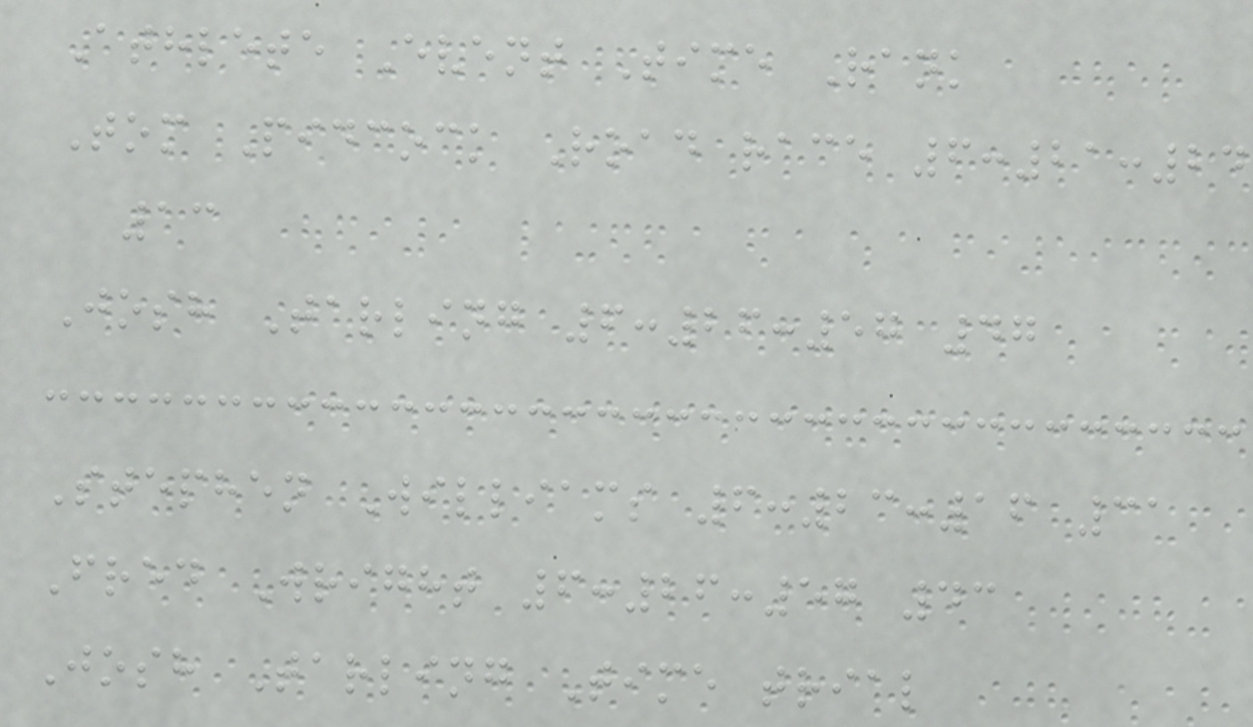Athlete Event Time Rank
Tom Pidcock Road race 6:21:24
13
Josh Tarling 6:26:57 47
Stephen Williams 6:23:16 31
Fred Wright 6:26:57 43
Josh Tarling Time trial
